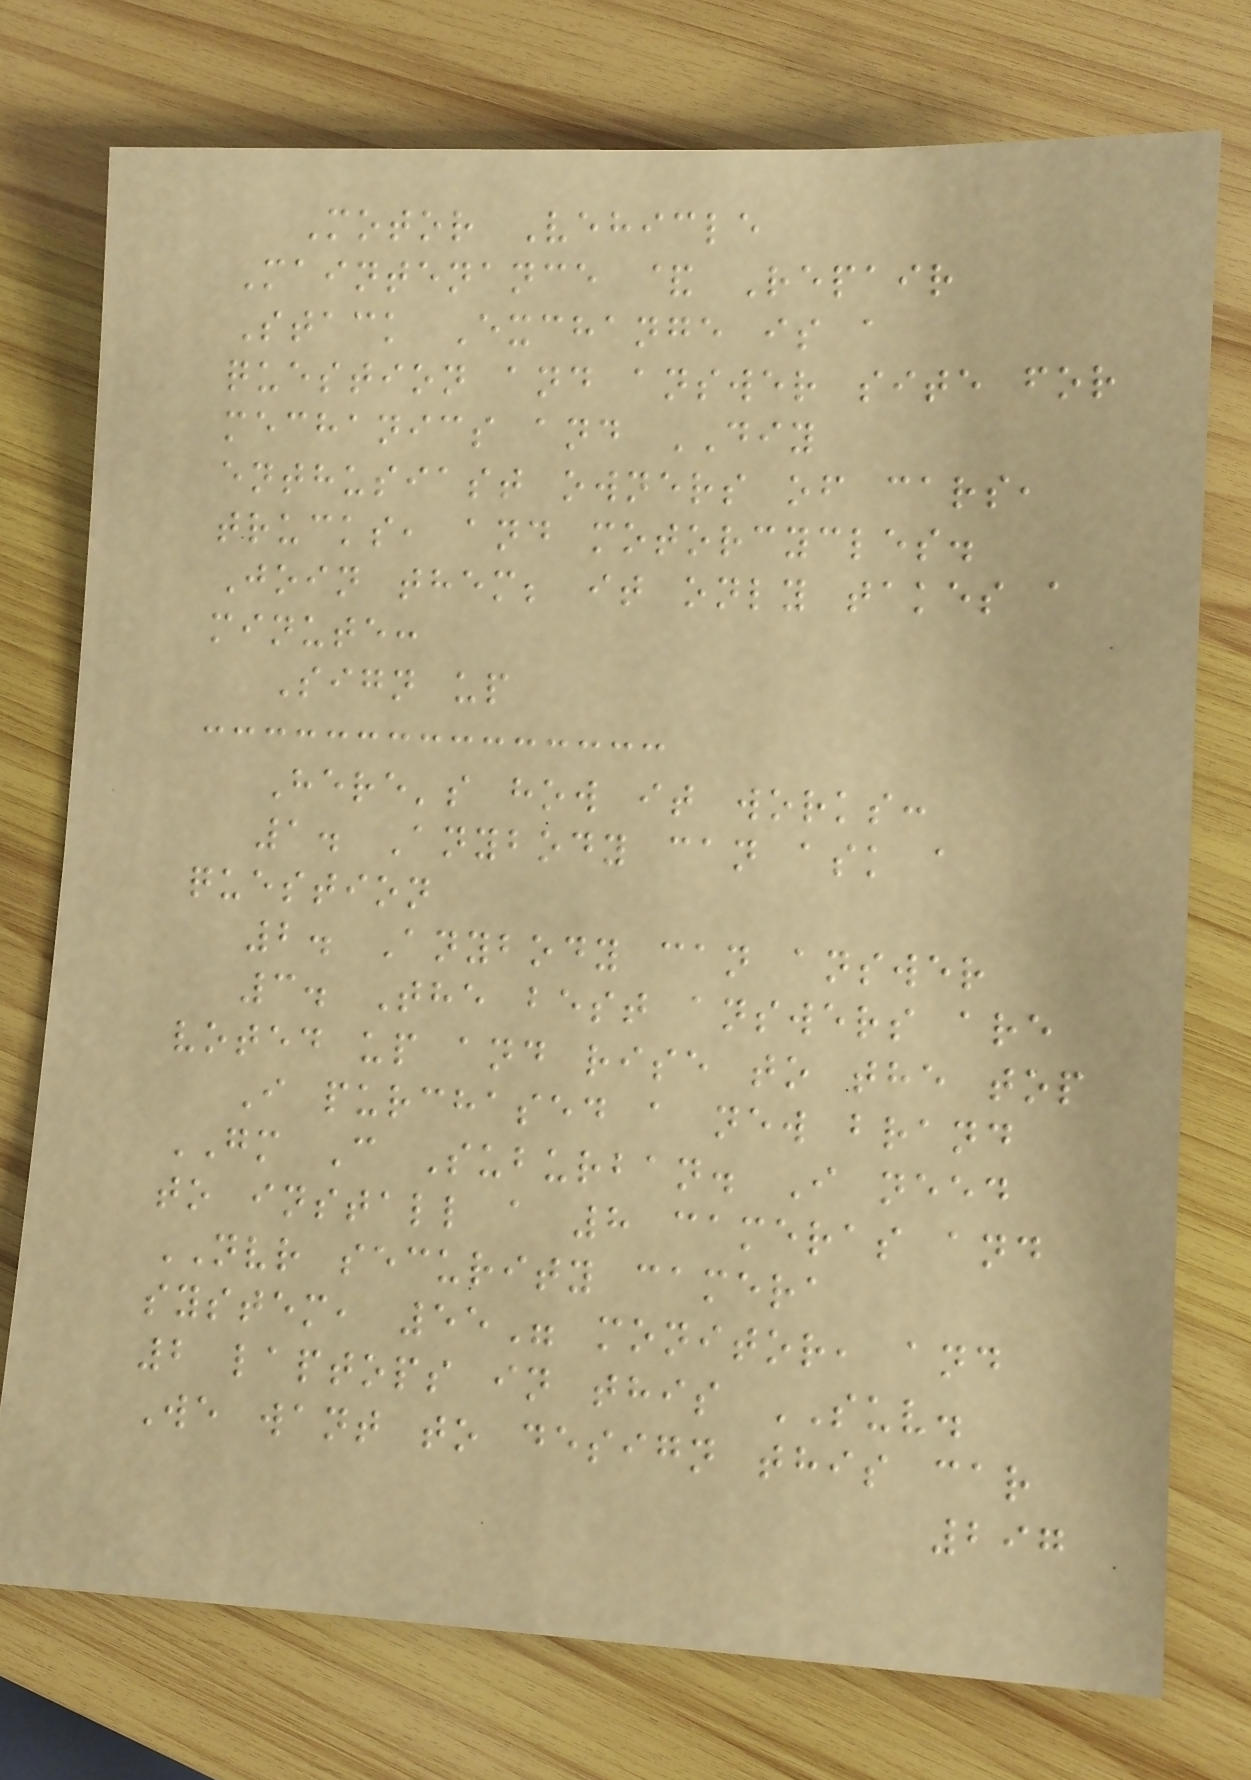Motor Vehicle
Maintenance & Repair
Stack Exchange is a
question and answer site for
mechanics and DIY
enthusiast owners of cars,
trucks, and motorcycles.
Join them; it only takes a
minute:
Sign up
Here's how it works:
1. Anybody can ask a
question
2. Anybody can answer
3. The best answers are
voted up and rise to the top
I purchased a new brand
GM C Suburban. I need
to install a 8 cameras and
NVR security camera
system, 55" monitor, and
2 laptops in this SUV.
We want to design this car
297
